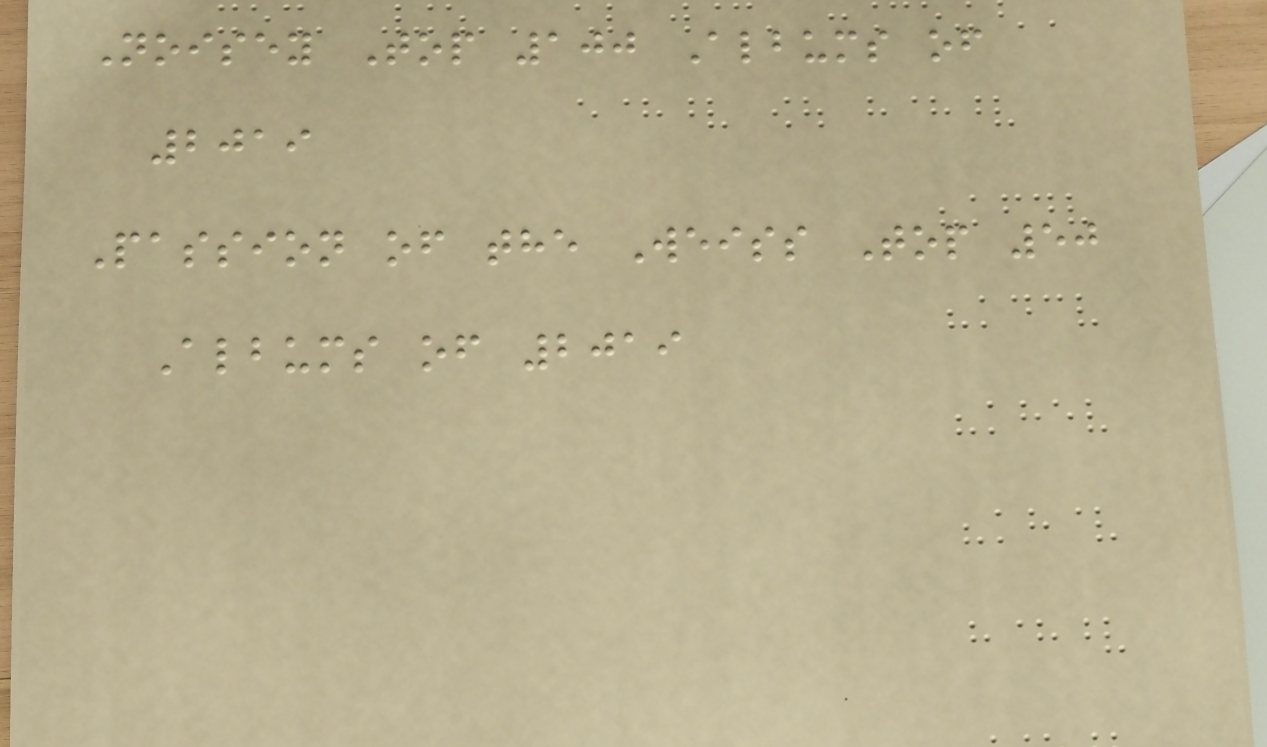Noisey Top 100 Albums of
2019
Passion of the Weiss Top 50
Albums of 2019
